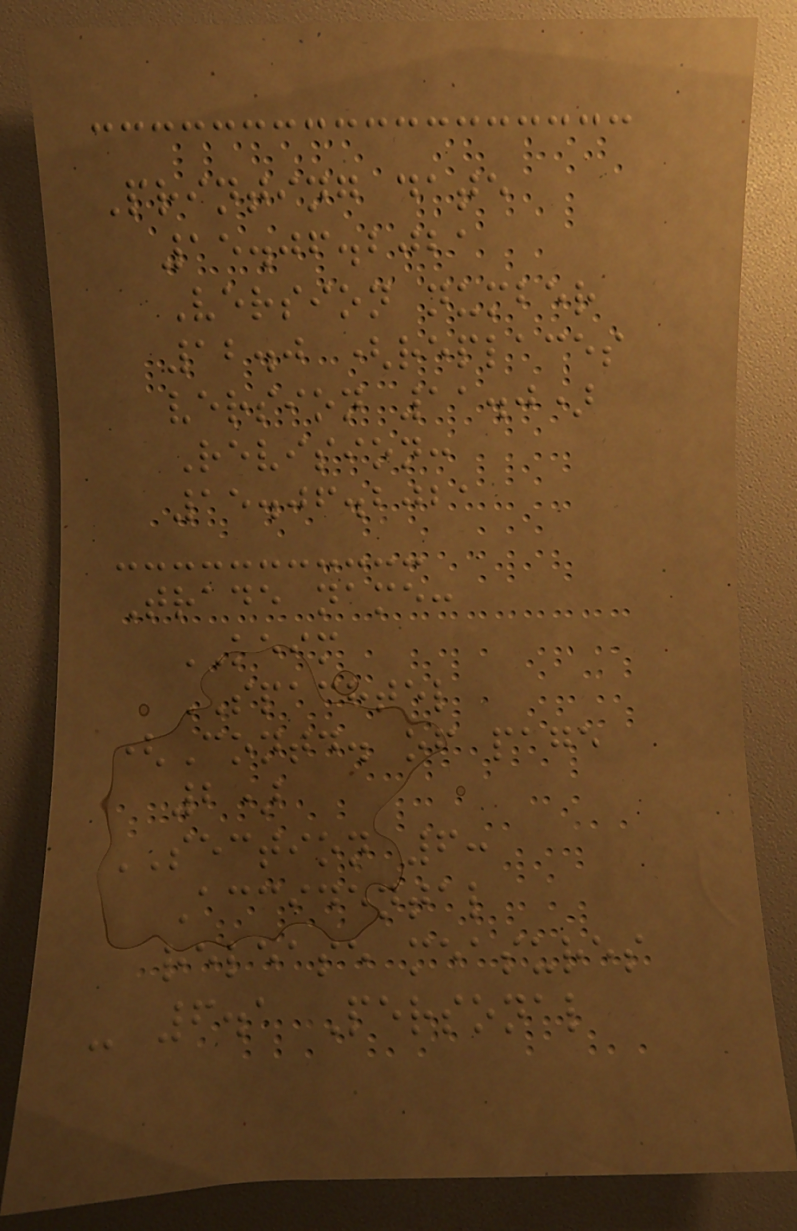Printing date
15.06.2021
Version number
12.0 (replaces
version 11.0)
Revision:
15.06.2021
Trade name:
KEIM
SPACHTEL
(Contd. of page
2)
SECTION 6:
Accidental
release measures
- 6.1 Personal
